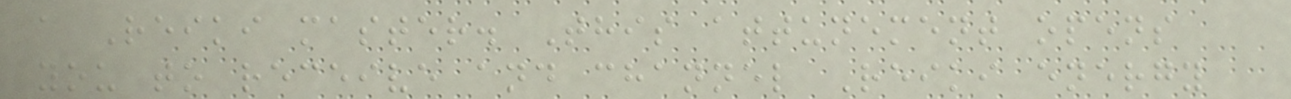a Reiki master. This attunement opens
you to receive and channel Reiki energy
